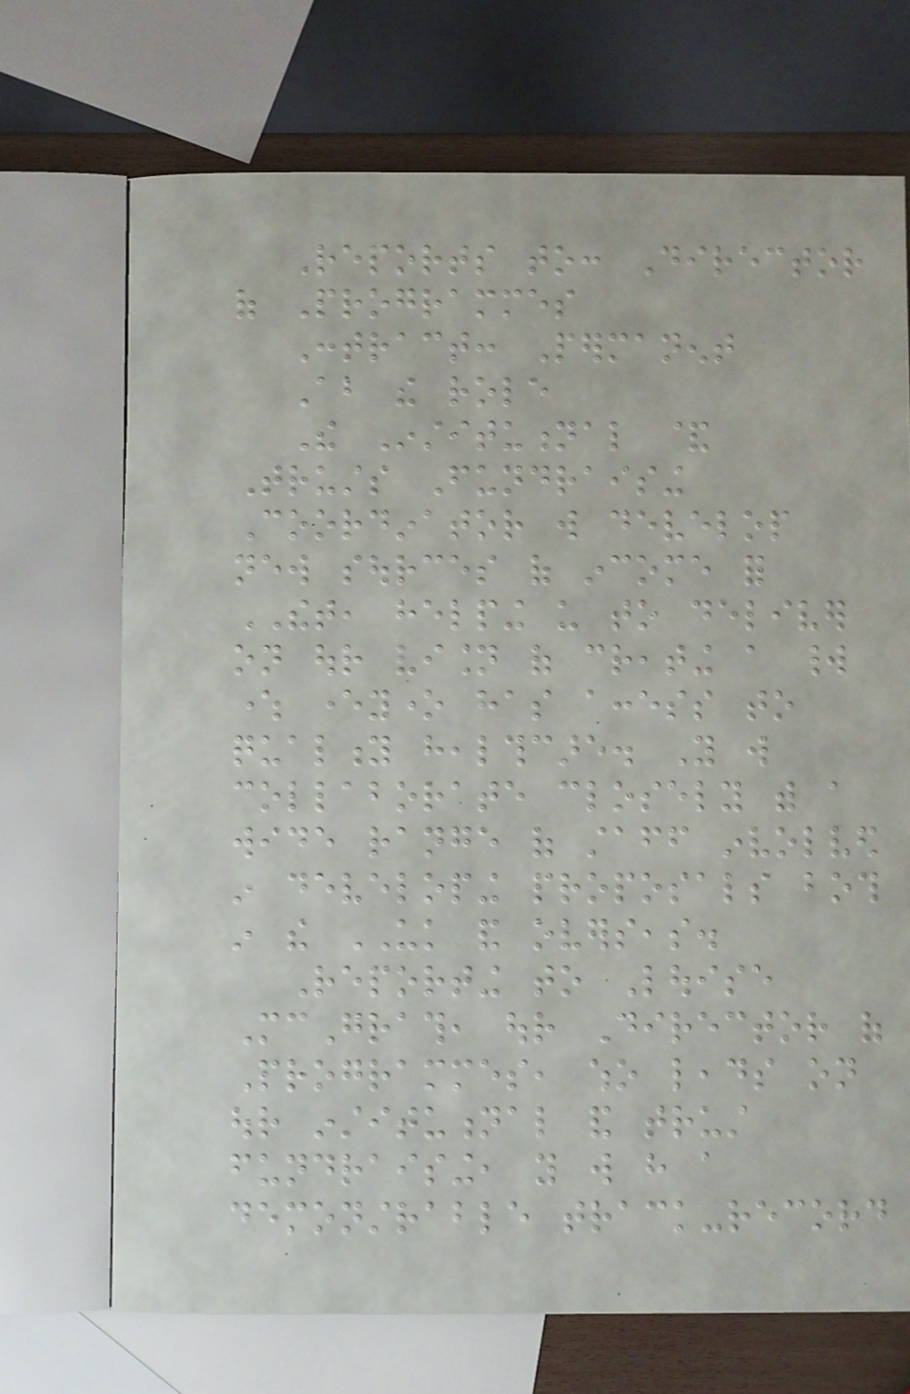Reports to: Director
of Programmes
Contract: Permanent
About the role
The Institutional &
Trusts Fundraising
Coordinator will develop
new sources of income for
THET, helping us to deliver
on our vision of creating a world
where everyone has access to
quality healthcare. You will
collaborate closely with a
wide range of staff involved
in developing proposals both
in the UK and overseas.
Reporting to Louise
McGrath, our Director of
Programmes, who leads on
our institutional and trust
fundraising, you will have a
demonstrable track-record
